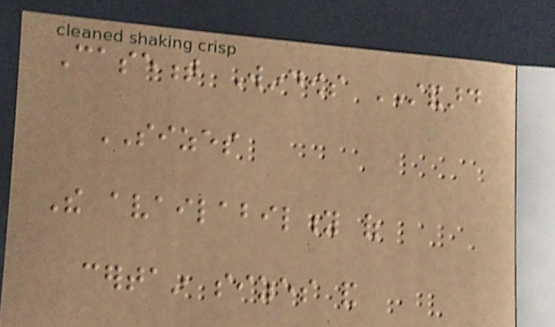Casement Windows STANDARD
SIZES
The availability of
certain sizes and
